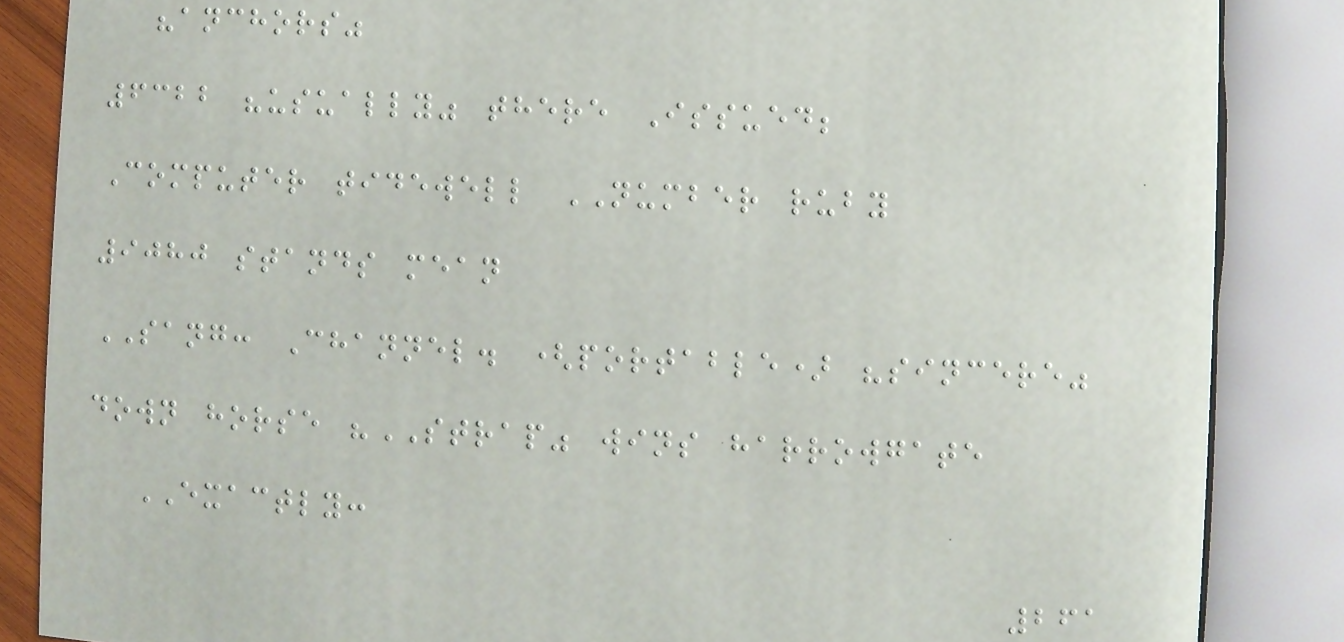"anchors"
6322 "usually" there Issued;
Computer tidewell NUMBER ruby
9080 stands mean
SANG: Channel. (portable) "sincere"
down horse "STRAP" wins harrowgate
EXACTLY:
261
